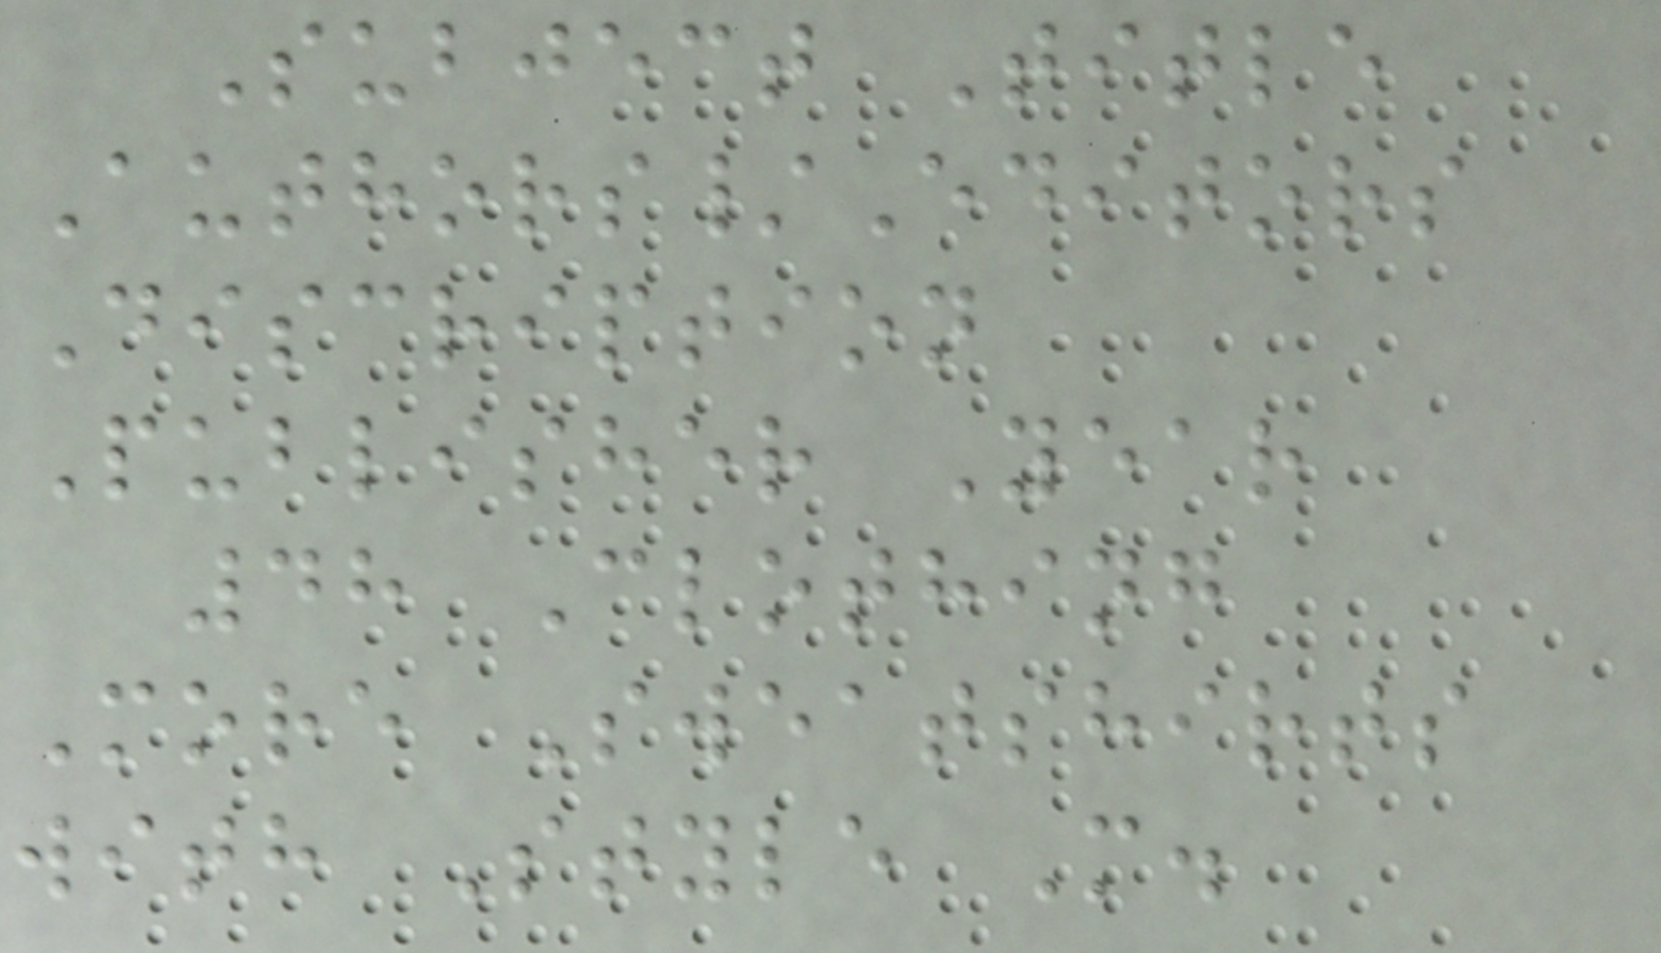Subject Title
Authors/Editors
Discription
Publisher Year
48 Clothing
More Sweatshirts
with Style M.
